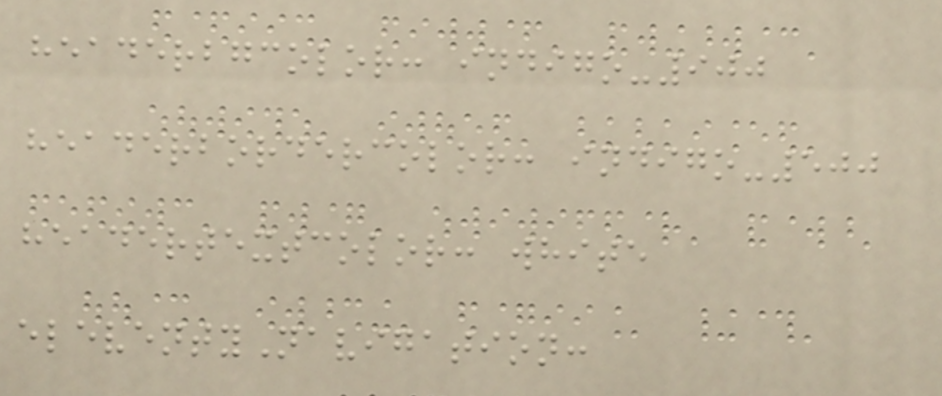headerbgcolor: indigo-900
headerbordercolor: indigo-500
headertextcolor: white
eleventyNavigation:
